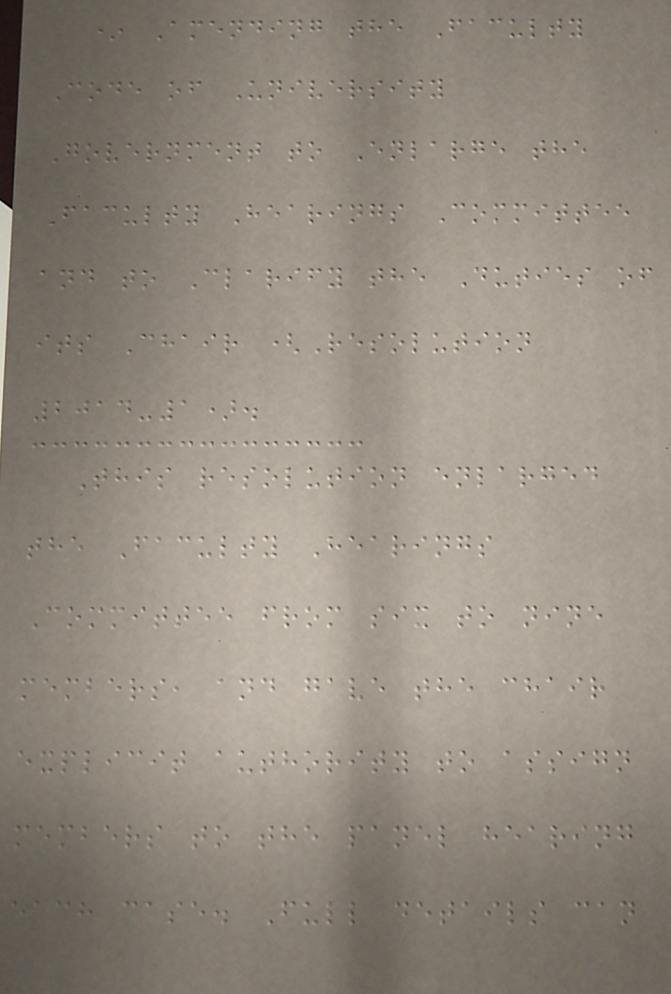* Amending the Faculty
Code of University
Government to Enlarge the
Faculty Hearings Committee
and to Clarify the Duties of
its Chair (Resolution
2014-1).
This resolution enlarged
the Faculty Hearings
Committee from six to nine
members, and gave the chair
explicit authority to assign
members to the panel hearing
each case. Full details can
